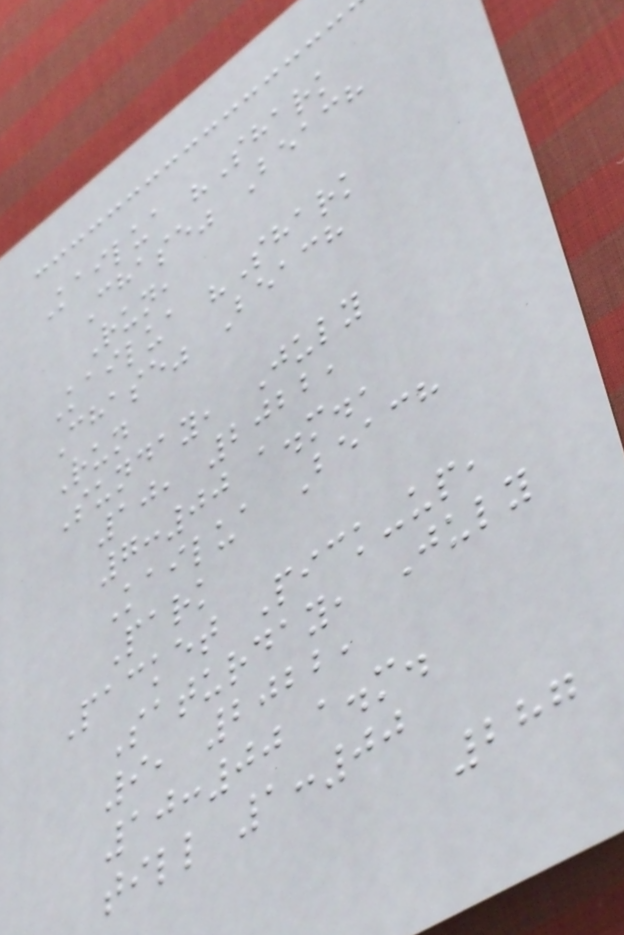Kailua "Shark
Chase" Beach
Run,
Kailua "Shark
Chase" Beach
Run
Sunday, July
10, 2022,
7:00 a.m.,
Kailua Beach
Park
Packet Pick-up,
Saturday, July
9, 2022,
10:00 a.m.
till 1:00
287
